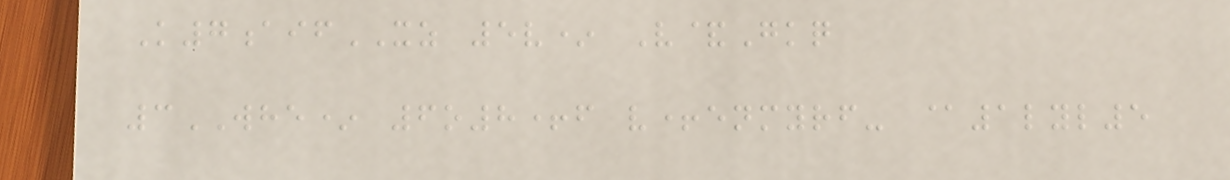K7aifXZ 5v* V&Gkq
3WHE* 6o8+f v+enmyrf- @1lyl5
